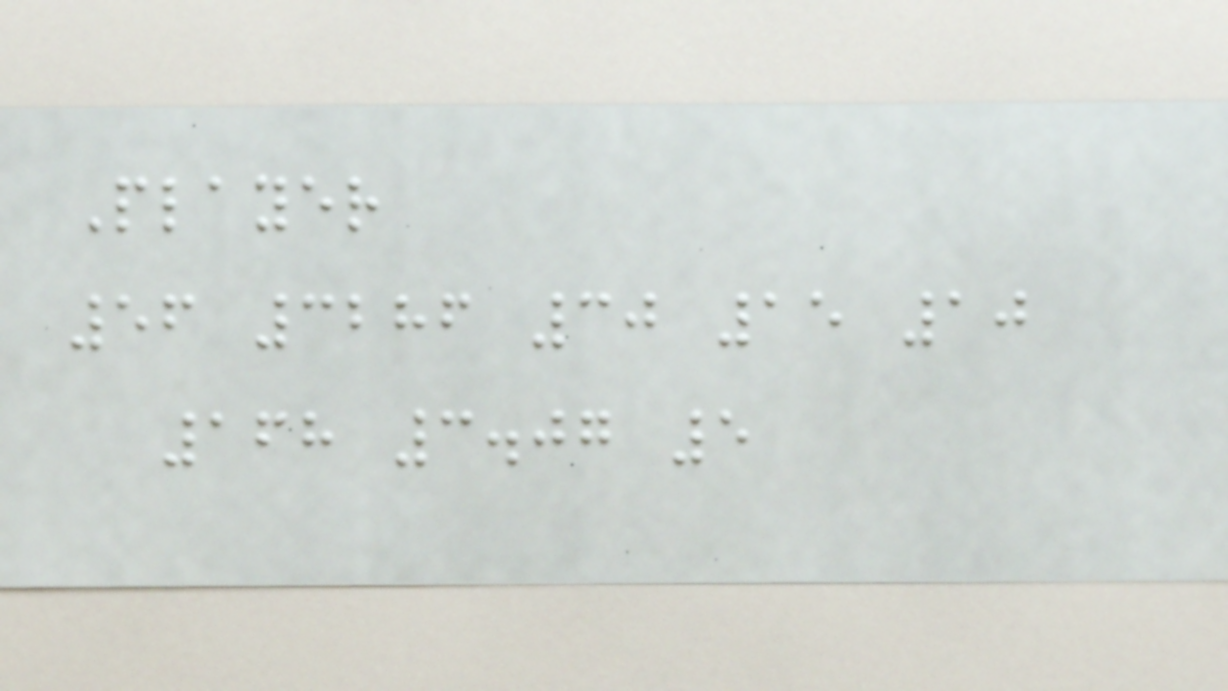Player
56 3286 30 15 10
168 3.07 5
